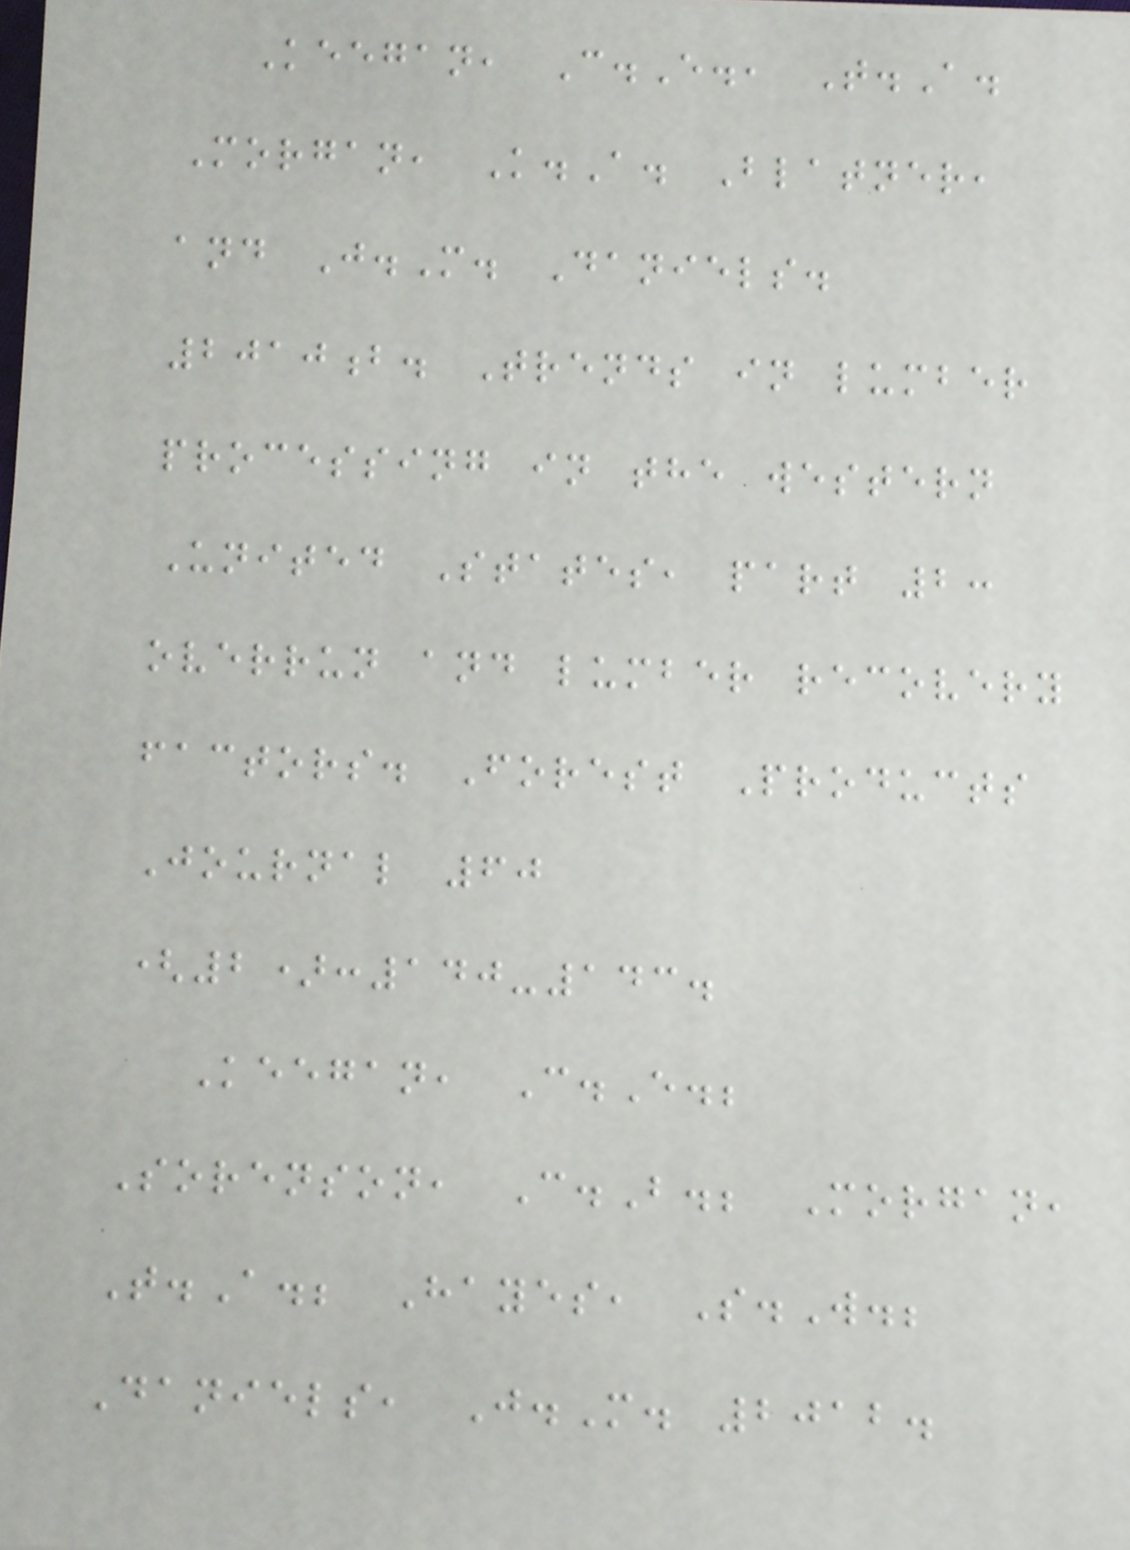Keegan, C.E., T.A.
Morgan, K.A. Blatner,
and J.M. Daniels.
2010b. Trends in lumber
processing in the western
United States, part 2:
overrun and lumber recovery
factors. Forest Products
Journal 60
(2):140-143.
Keegan, C.E.;
Sorenson, C.B.; Morgan,
T.A.; Hayes, S.W.;
Daniels, J.M. 2012.
